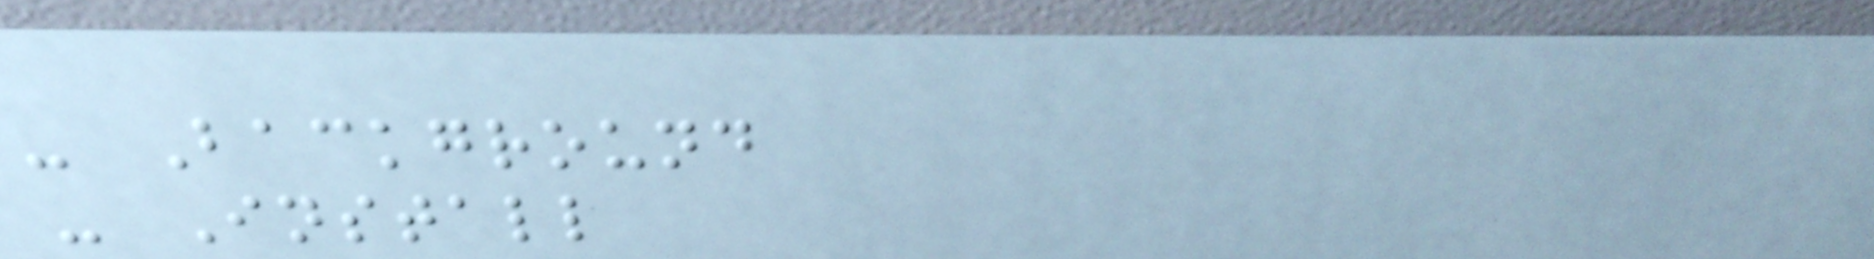- Background
- Install
